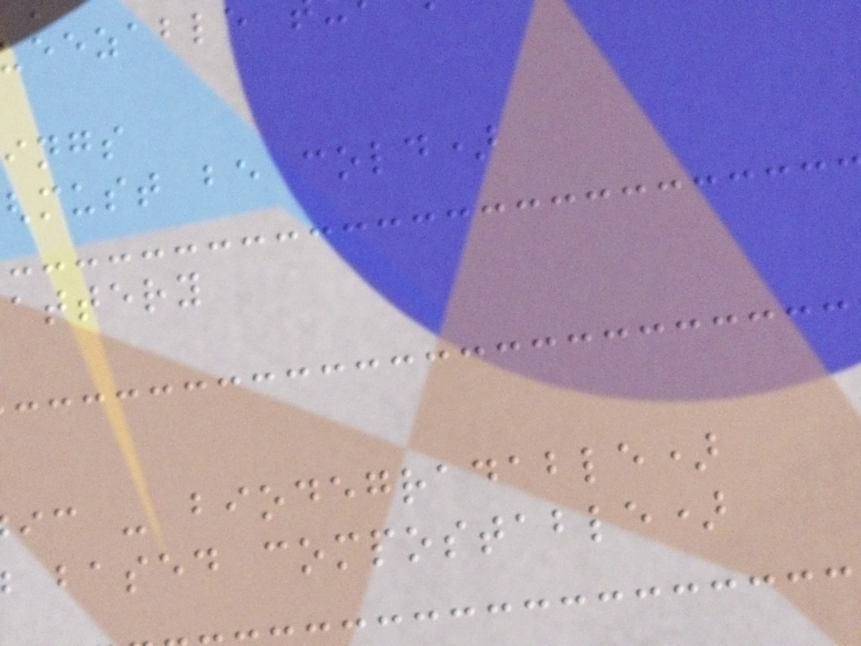must be cold)
attery
ic - biodegradable)
based compostable)
